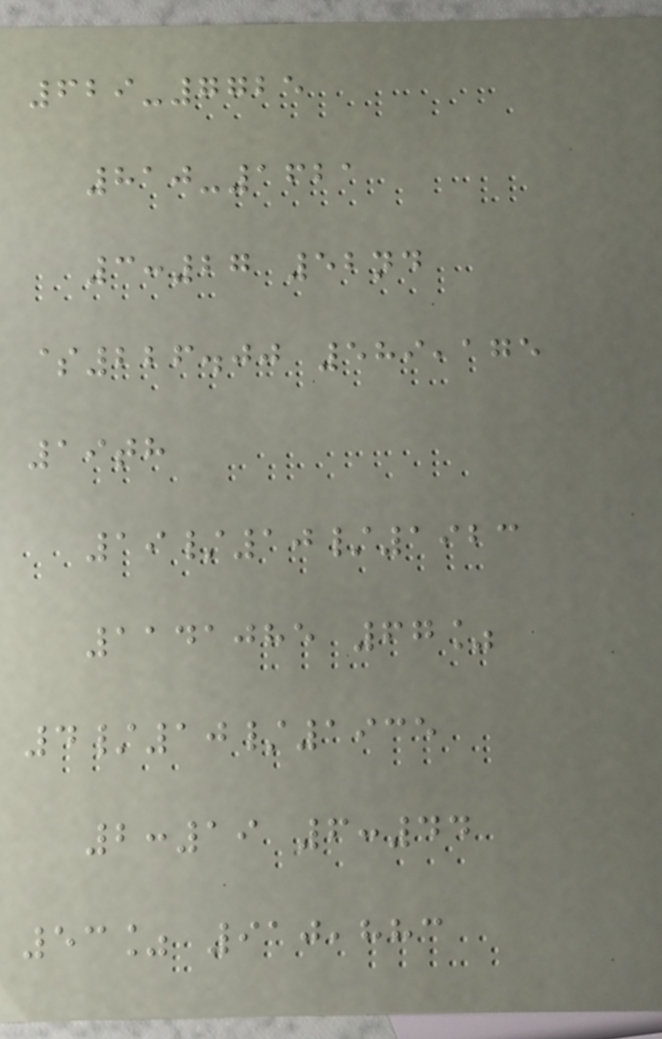629-7725
810-1621
3:27 52nd
$226.00 589,175
19th
19/10/1923
1141085 67%
4/10/1935
2:19 6:44
53% 910,883
